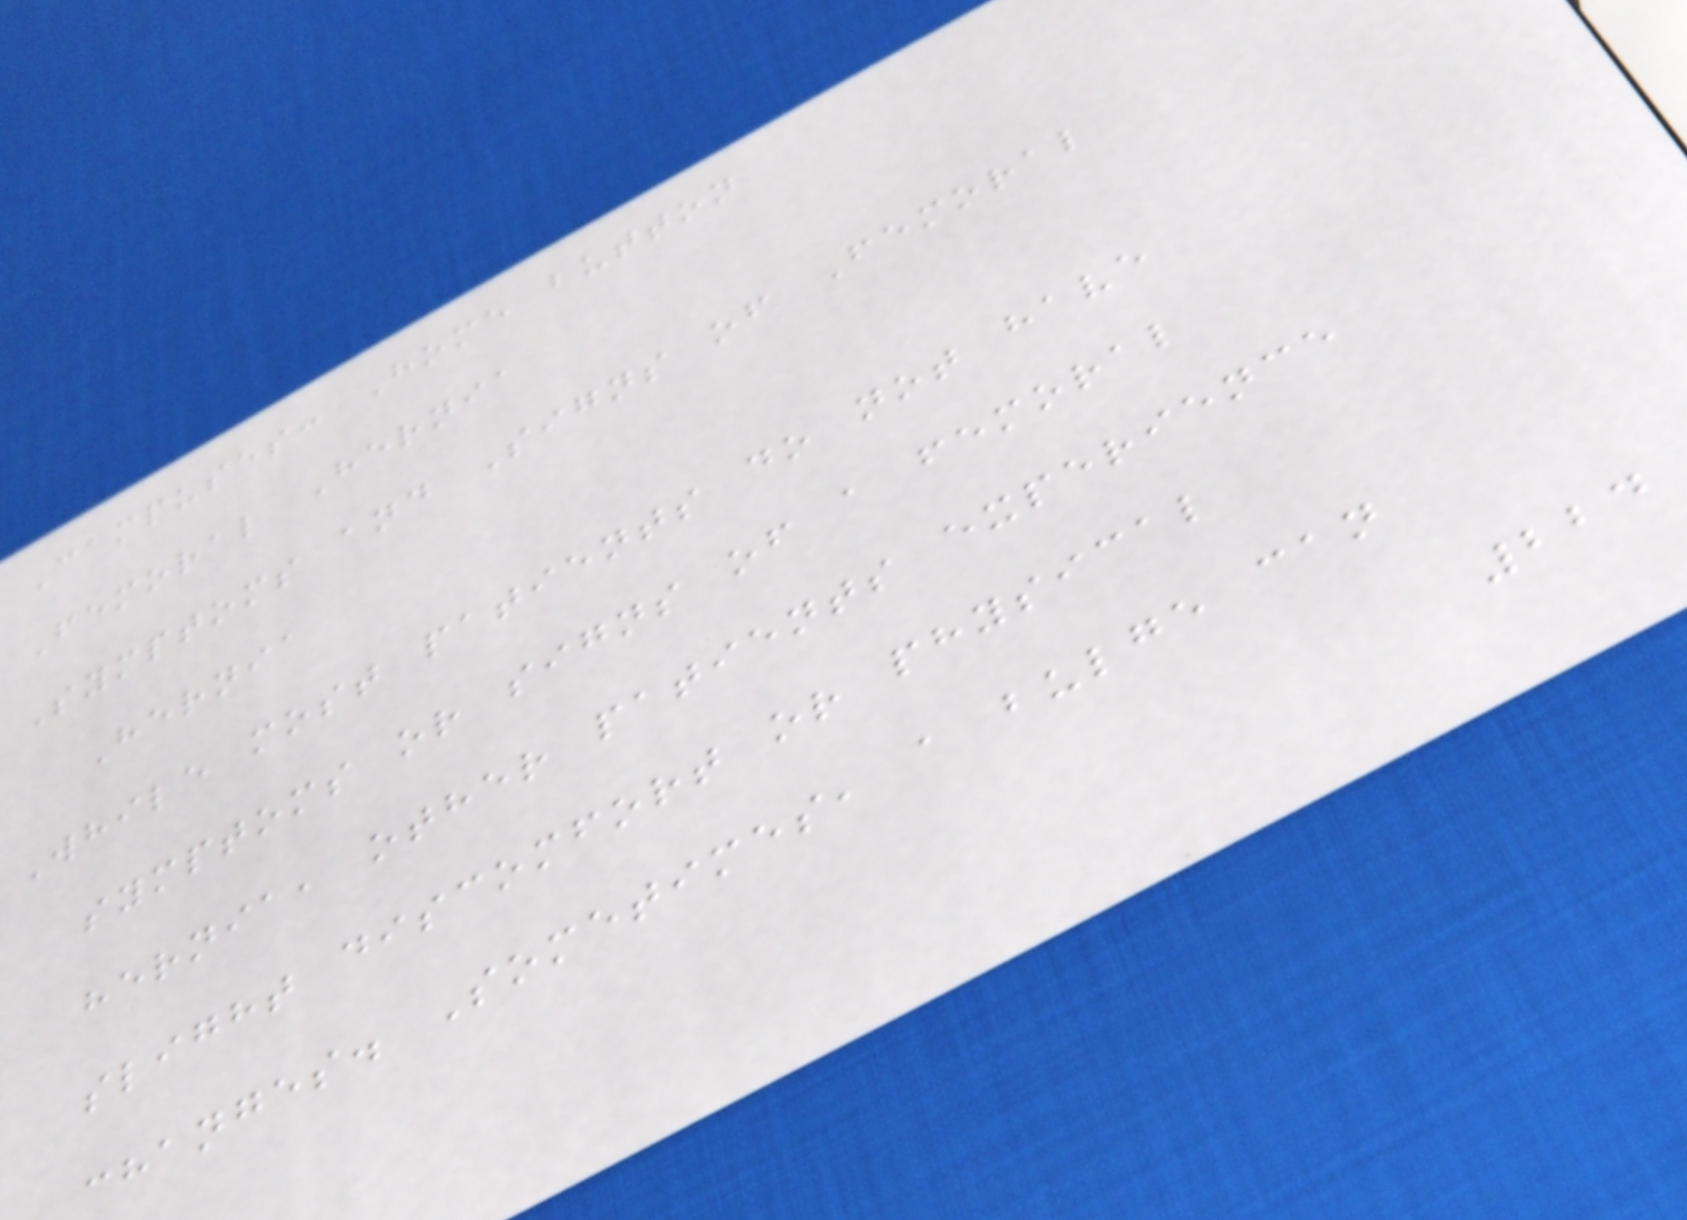Campuses: Home button
Femoral Hernia
Symptoms and Signs of Femoral
Hernia
While most patients do not have
symptoms or signs of a femoral
hernia, other patients experience
slight discomfort or physical
changes. Sometimes, a bulge can
224
